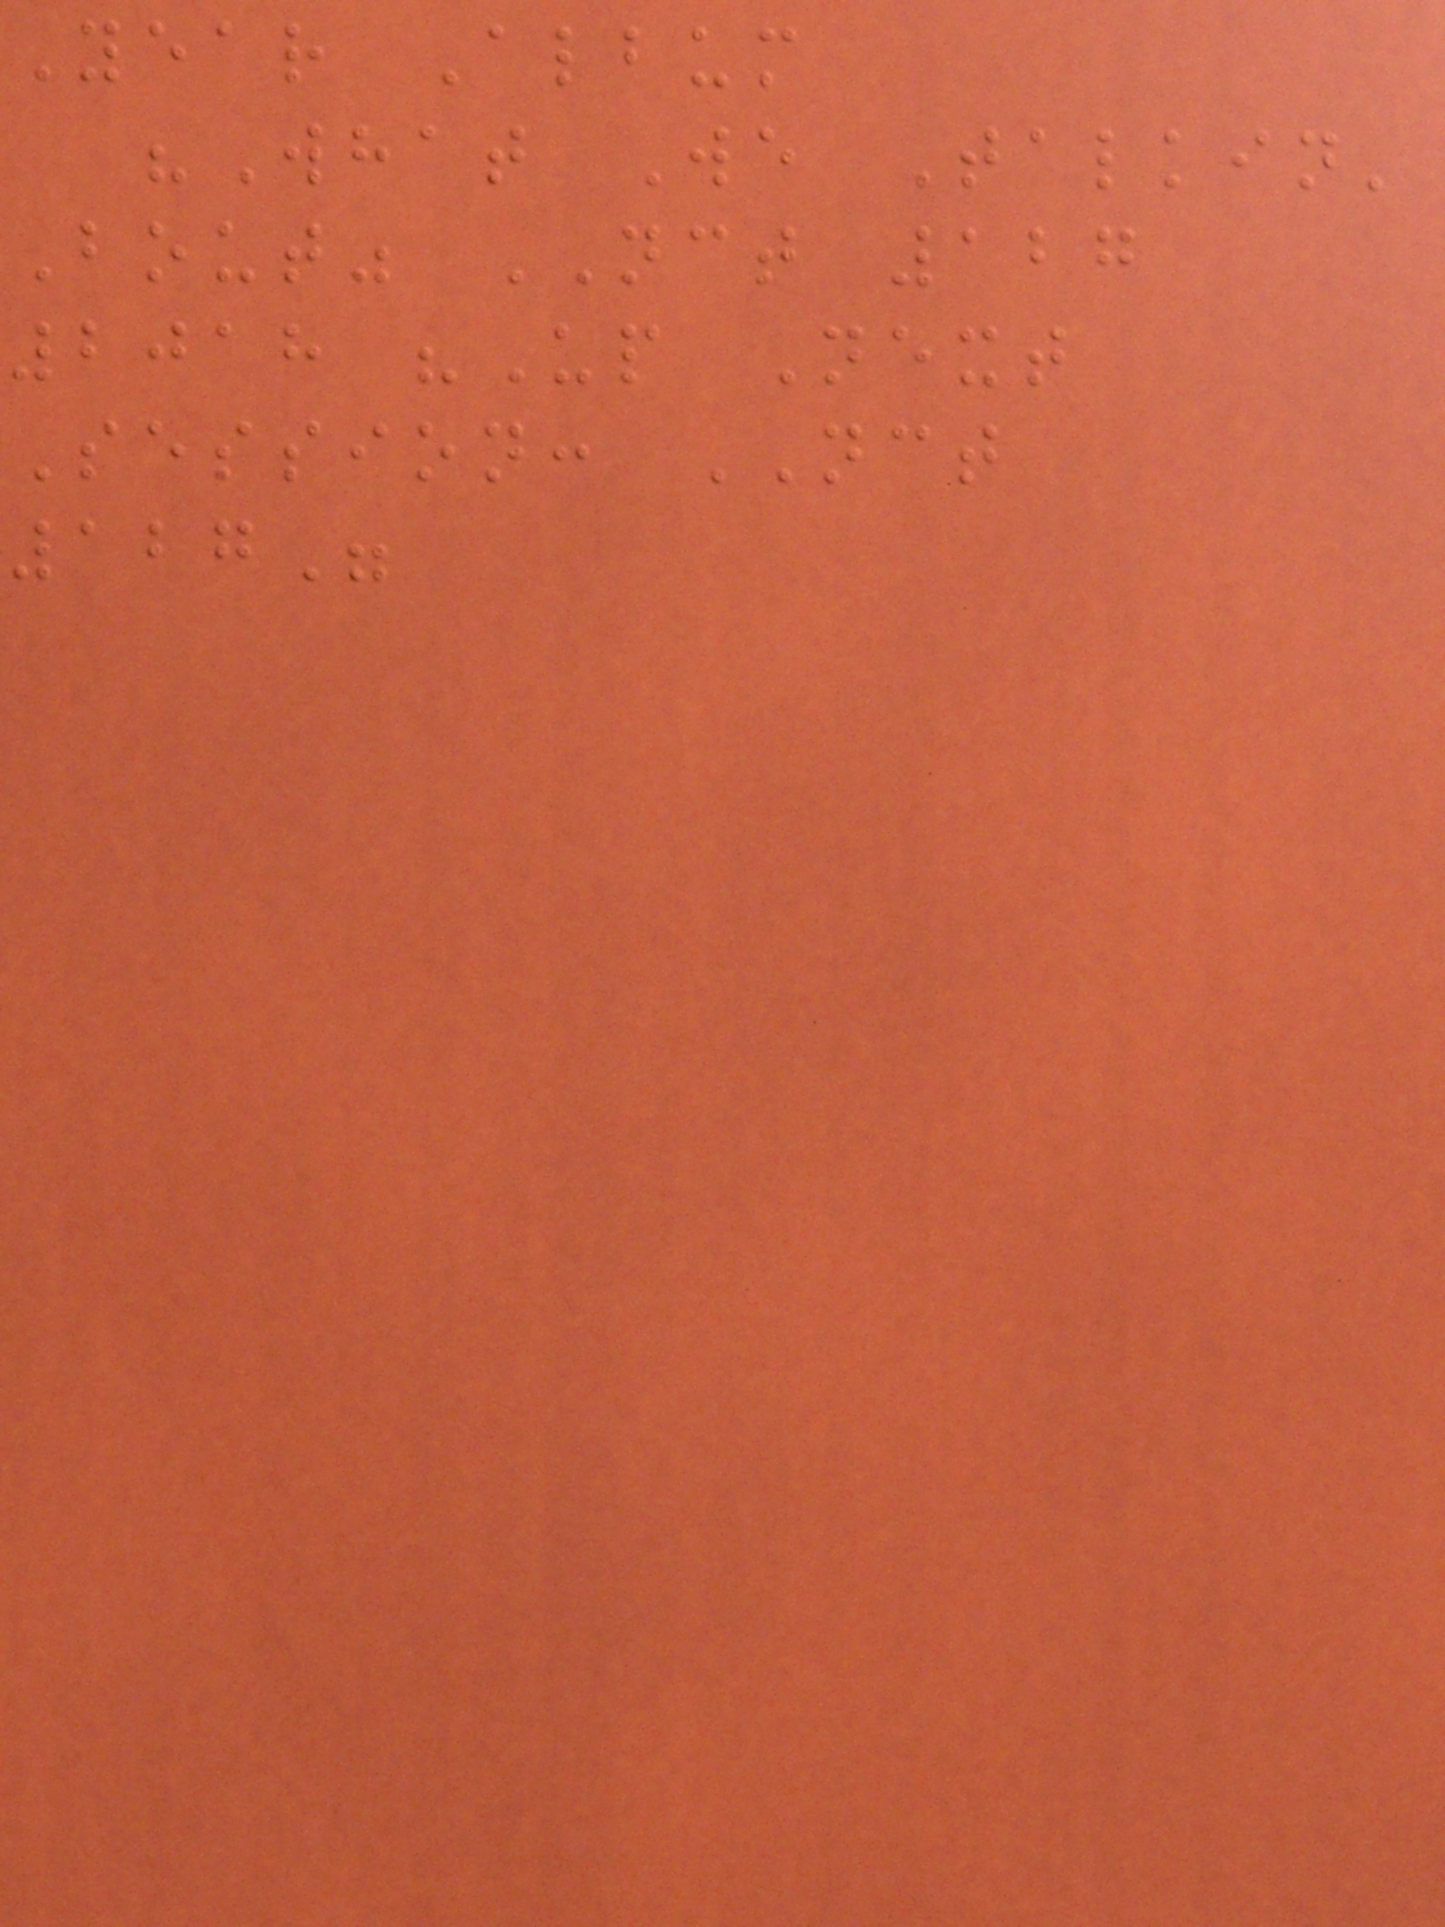Year Album
"What We Talkin'
Bout" NCT 127
2018 "Up Next
Session: NCT
127"
